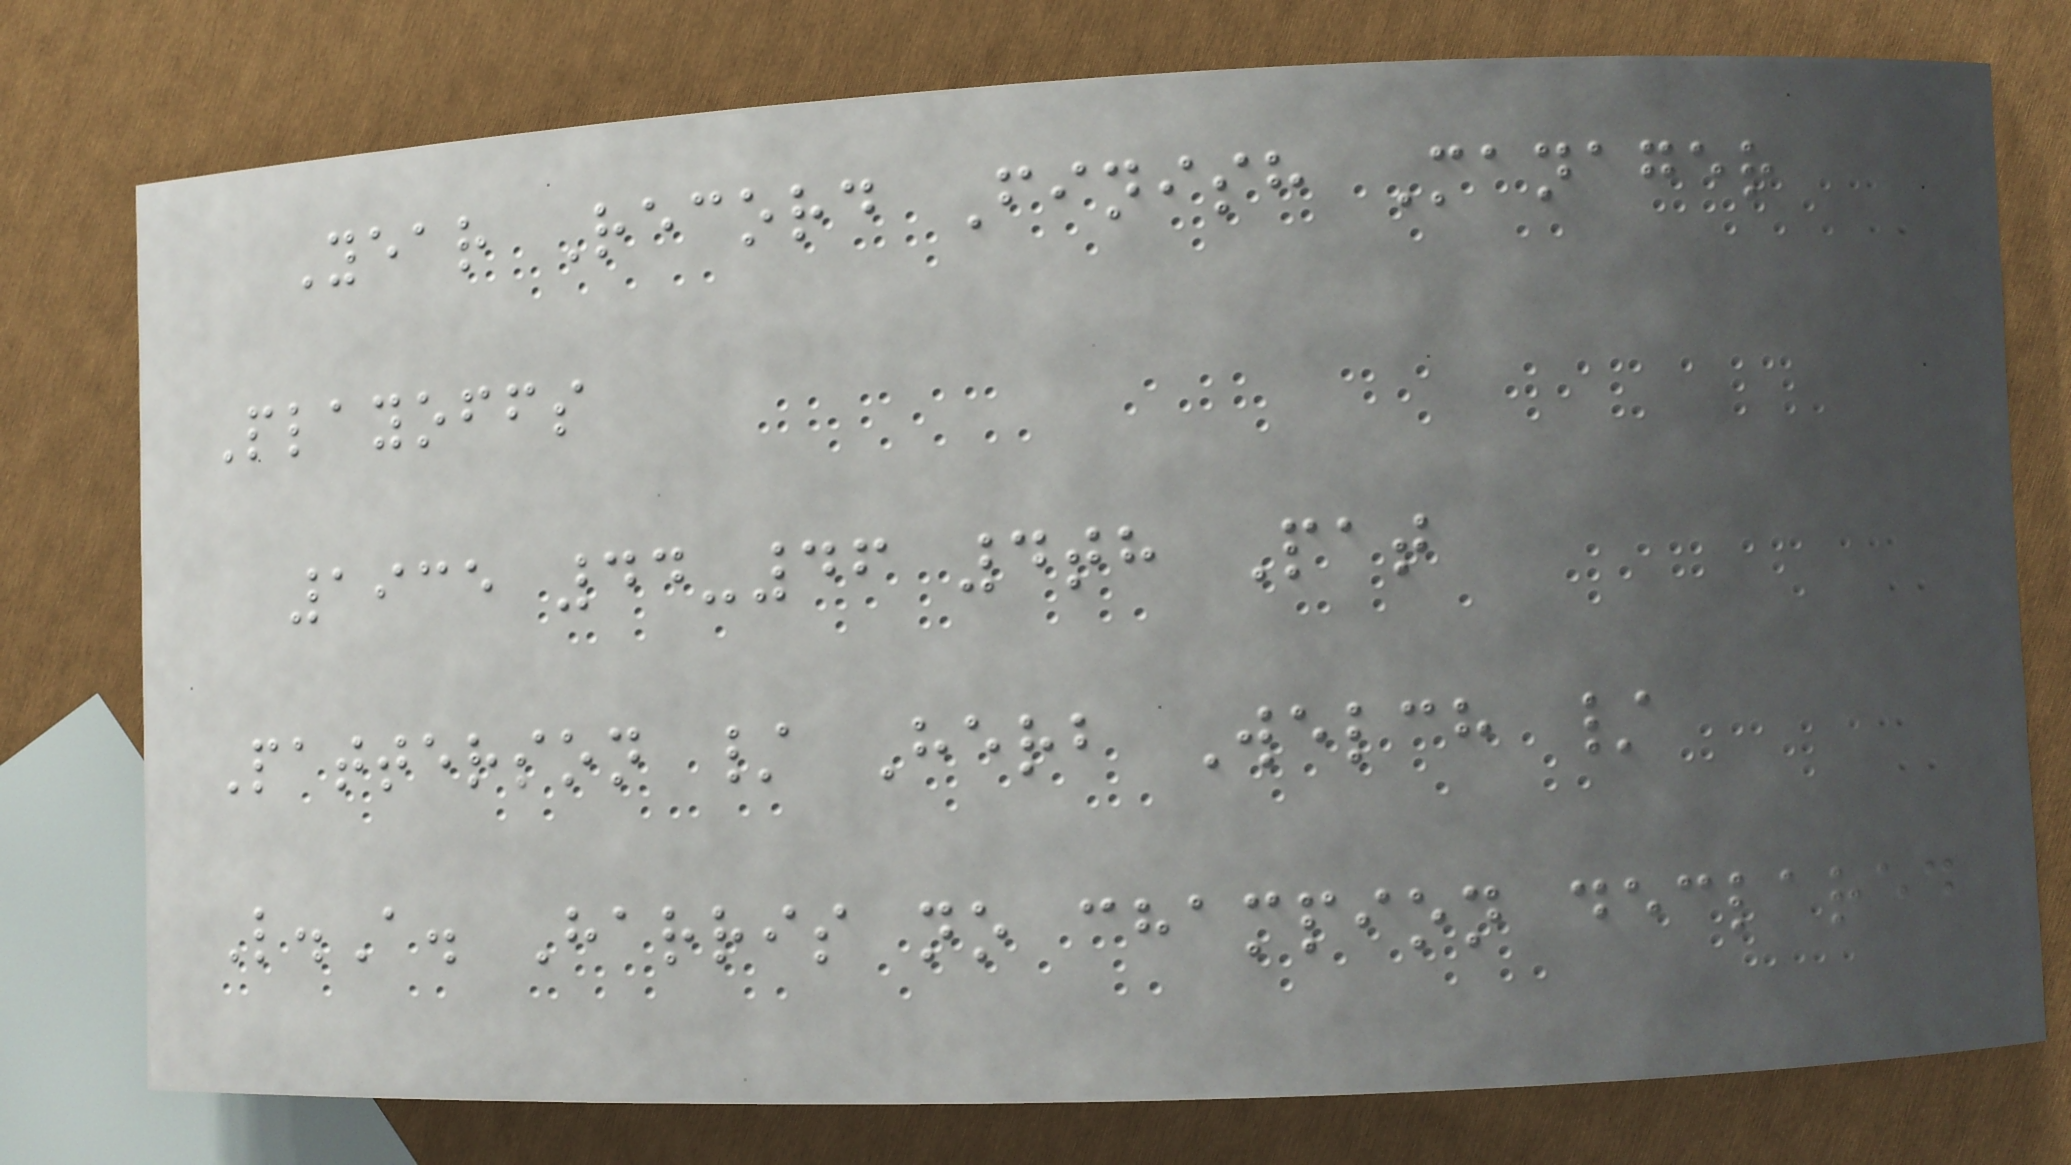Year Record Finish Manager
Playoffs
1935 44-46 4th Pat
Patterson / Herb Welch /
L.A. Harris no champion declared
